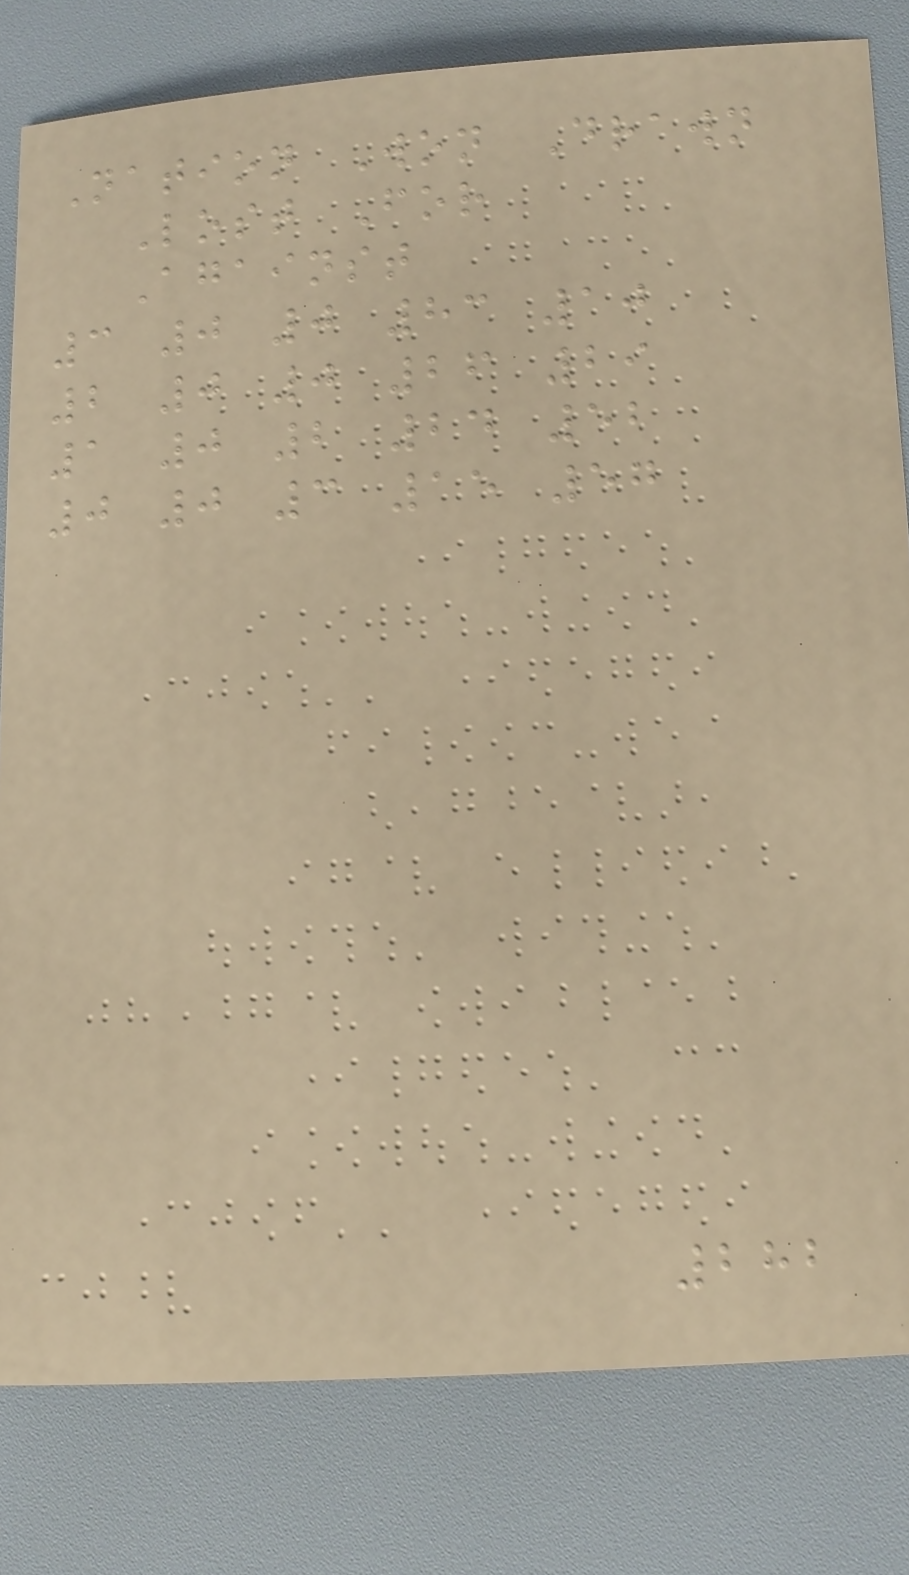Nation Won Drawn
Lost For
Against
3 0 0 83 10
2 0 0 26 29
1 0 2 24 52
0 0 3 15 57
282
